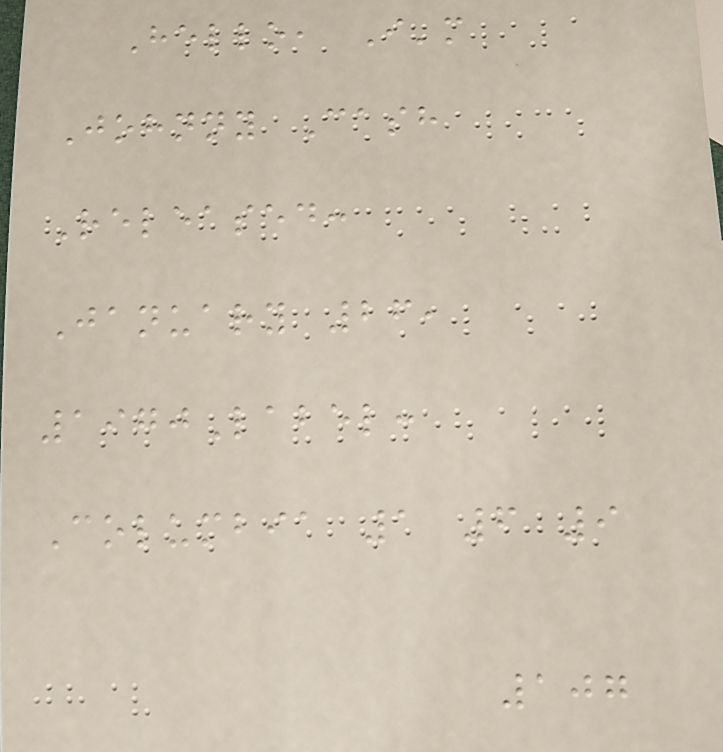Hello, I'm
Johnny Cash
Released:
January 26,
1970Label:
Columbia 1 6 9
107
